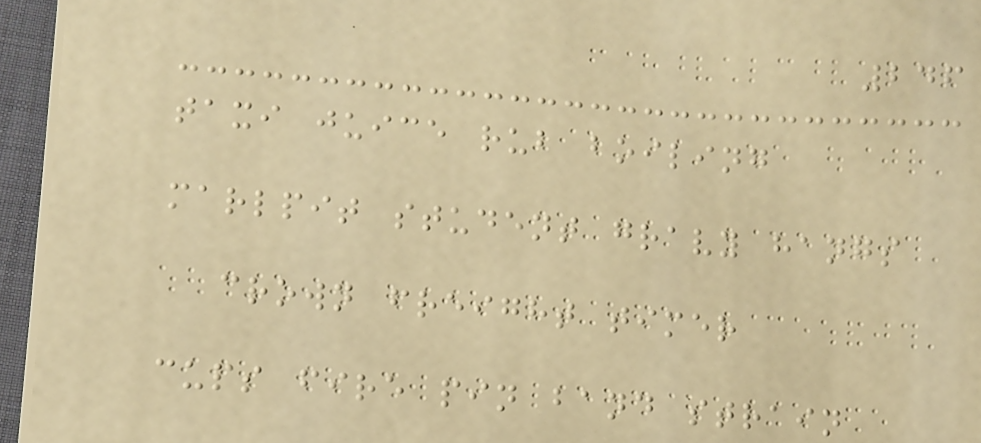246
taxi juice rub boiling
marlpit student gravy hangs
crown freight timer
cups fire pin band strain
